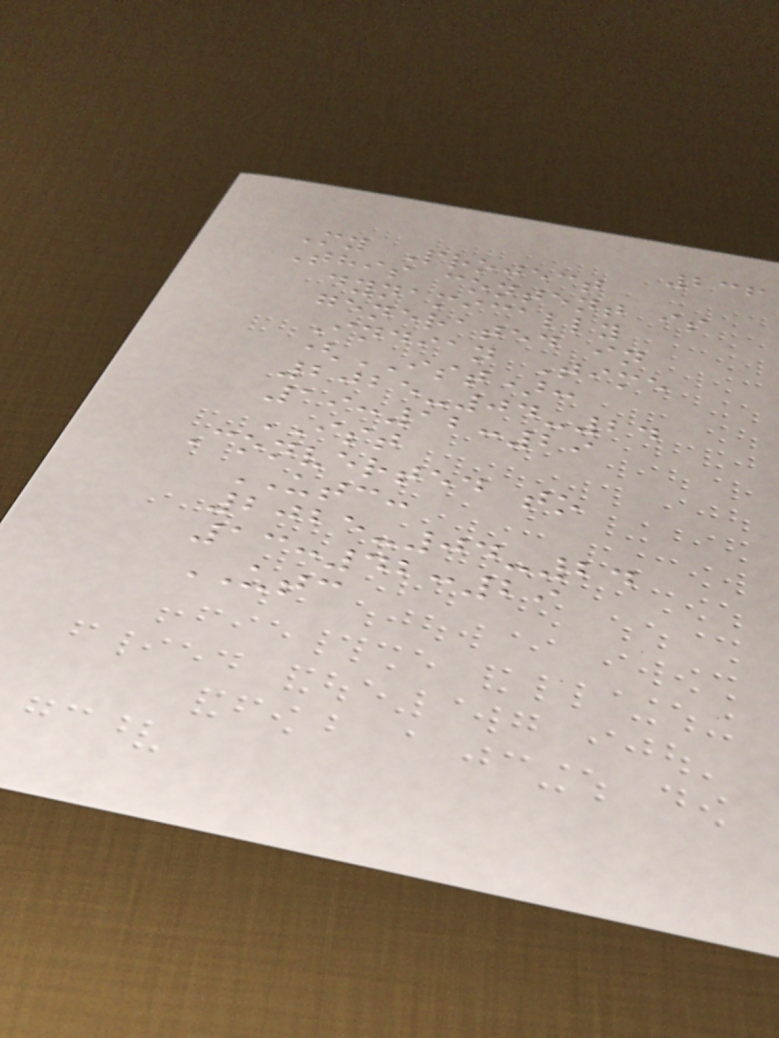236
My Project
This content is
dynamically
generated in
Indian Time
(IST):
2025-04-24
19:12:29
IST
Converted to
UTC:
2025-04-24
13:42:29
UTC
